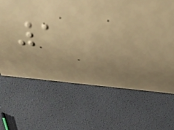1
